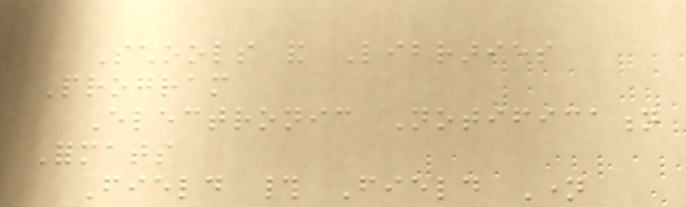Schools and Libraries
Program
Electronic Notification
Formats
Field # Field Name
